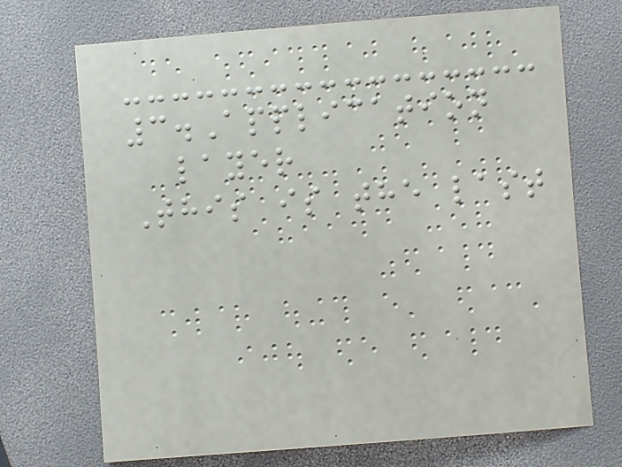3.Application
layer
This is the last
